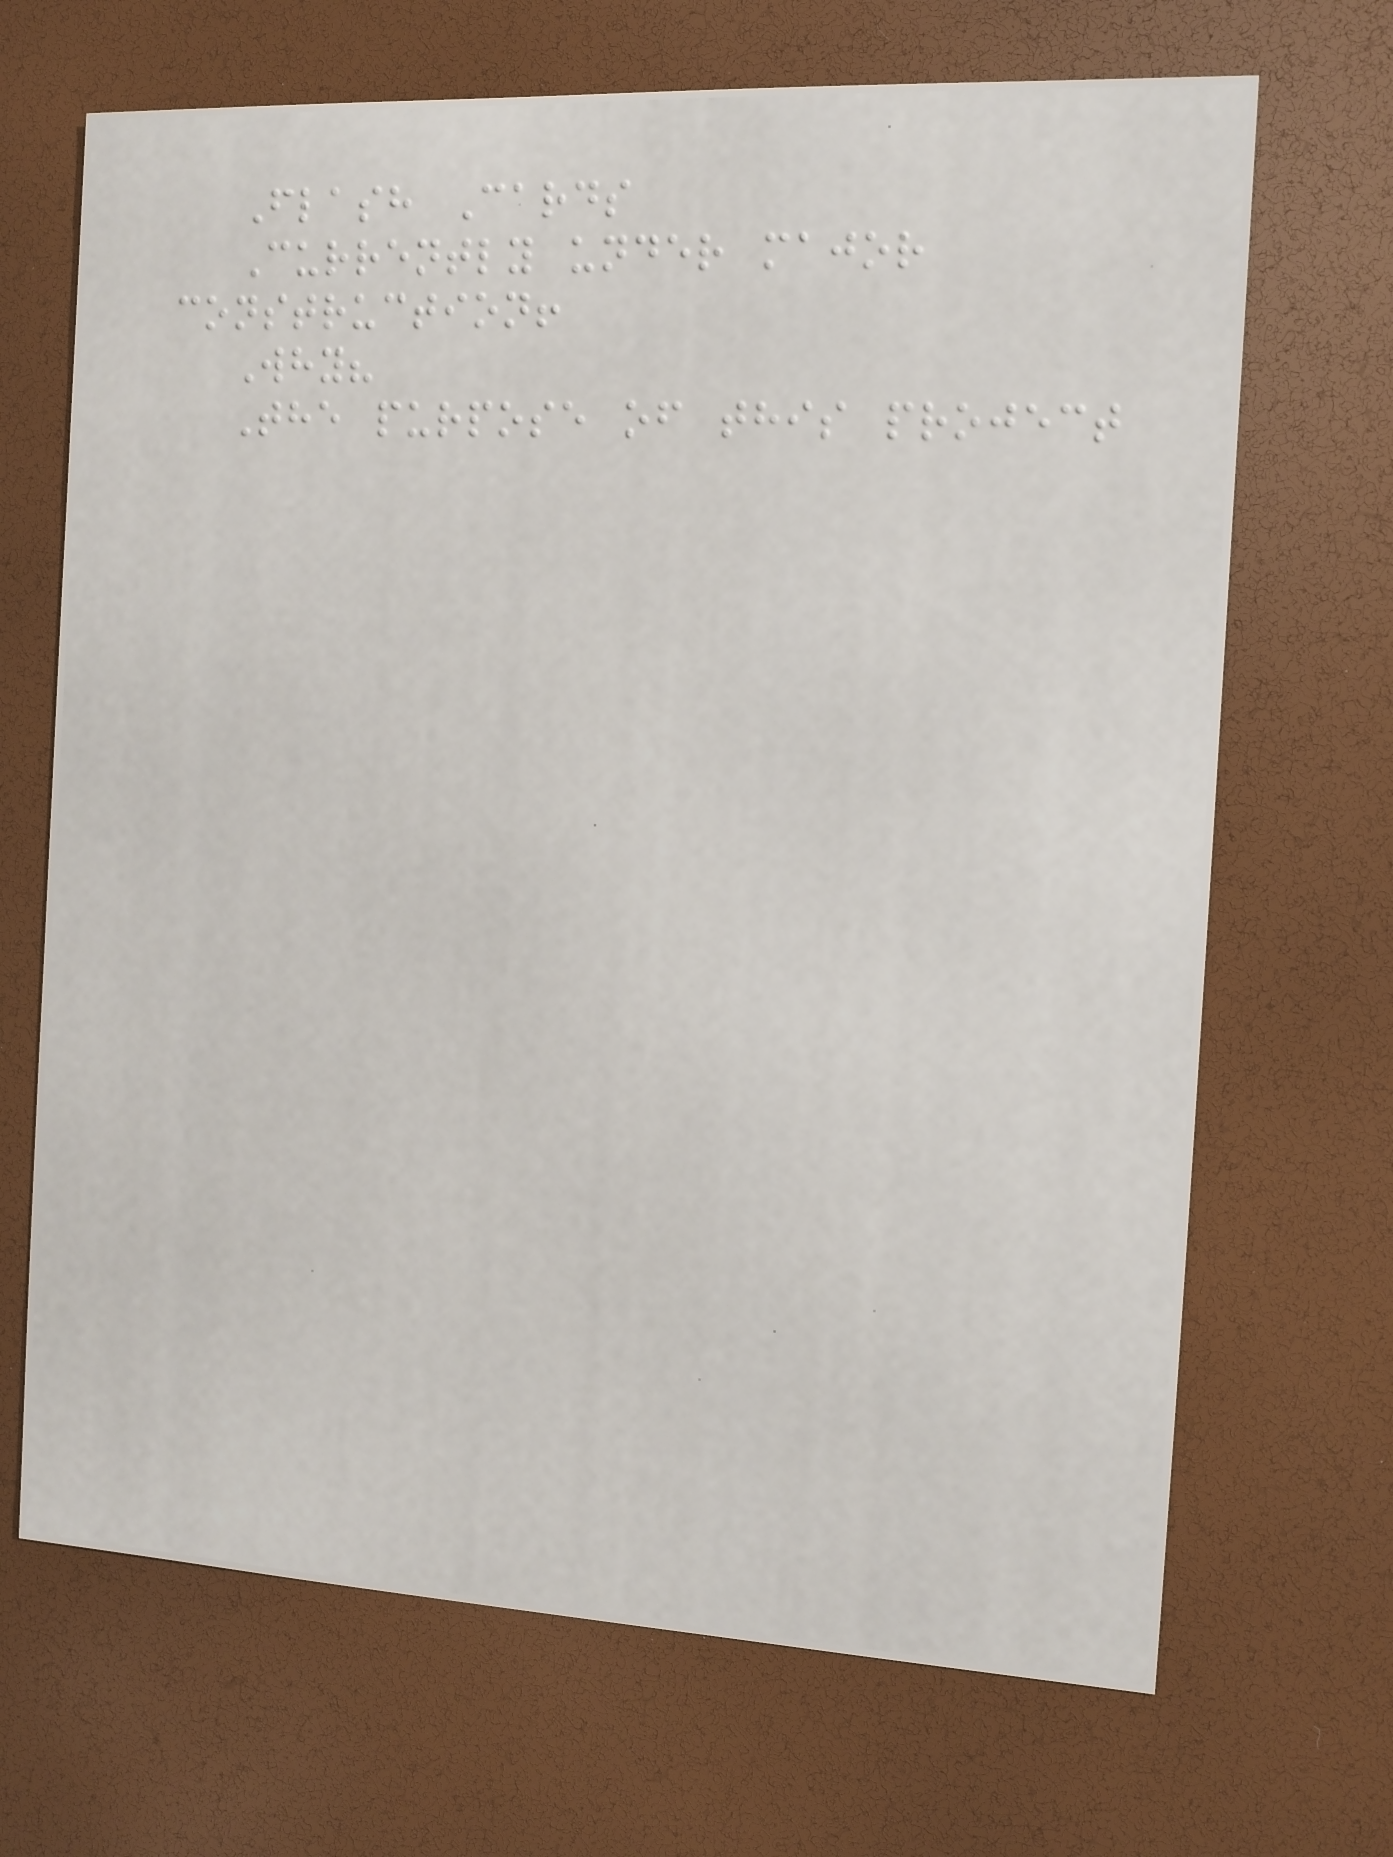Flash Cards
Currently under major
construction!
Why?
The purpose of this project
